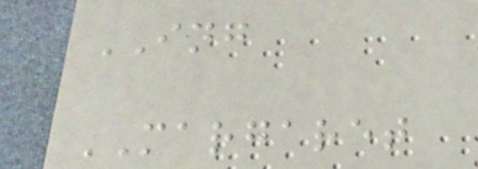ING
MARGARET
